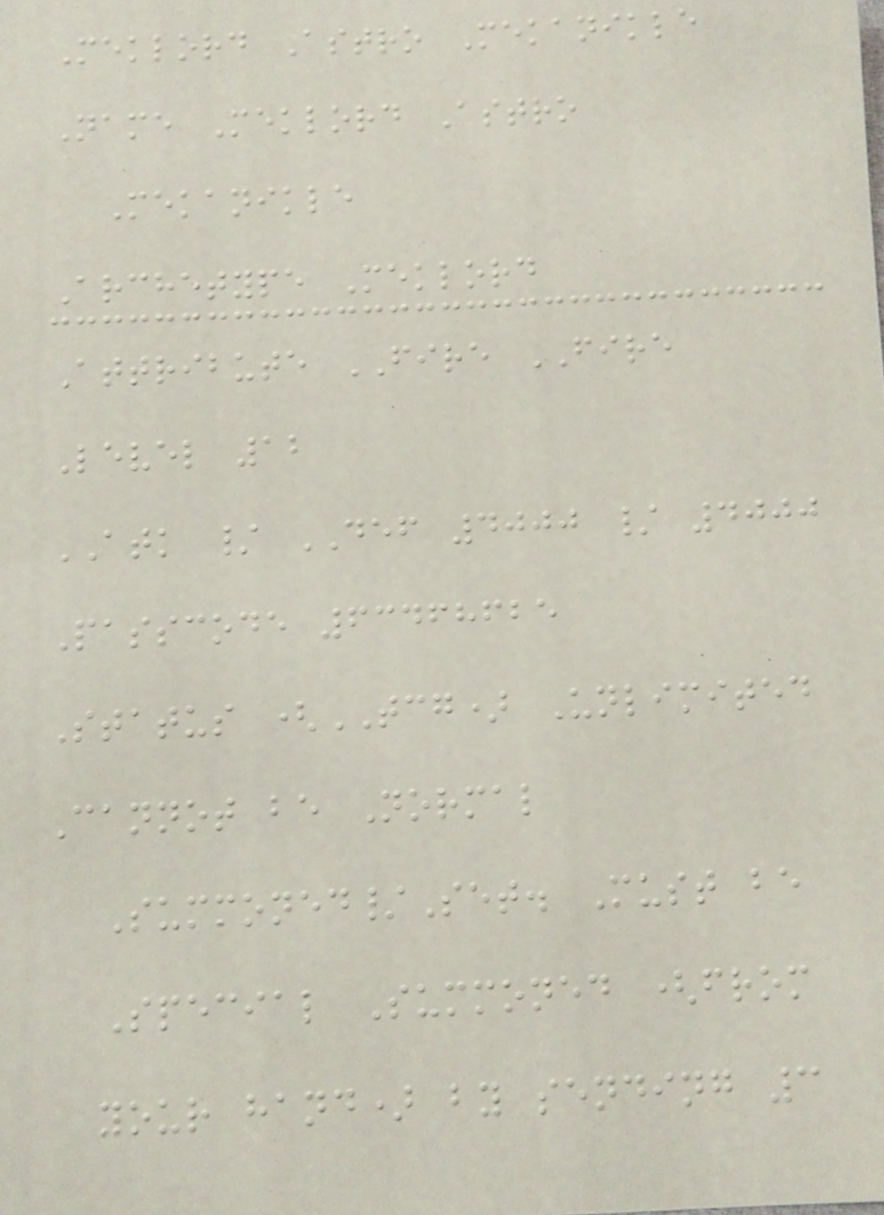Meklord Astro Mekanikle
Name Meklord Astro
Mekanikle
Archetype Meklord
Attribute FIRE FIRE
Level 12
ATK / DEF 4000 / 4000
Passcode 63468625
Status (TCG) Unlimited
Cannot be Normal
Summoned/Set. Must be
Special Summoned (from
your hand) by sending 3
